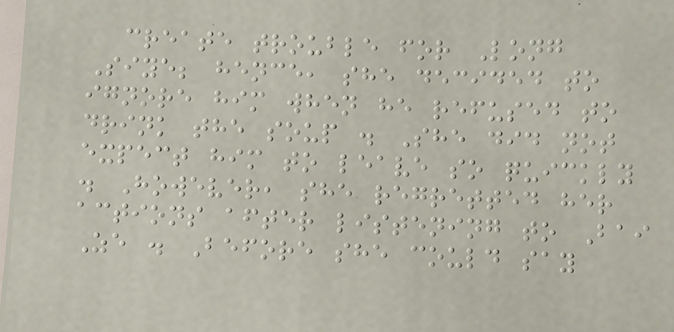create trouble for Long
Siye; hence, she decided to
ignore him when he refused to
drink the soup . She did not
expect him to leave so quickly
. However, she regretted her
actions after listening to Bai
Ze . Before she could say
